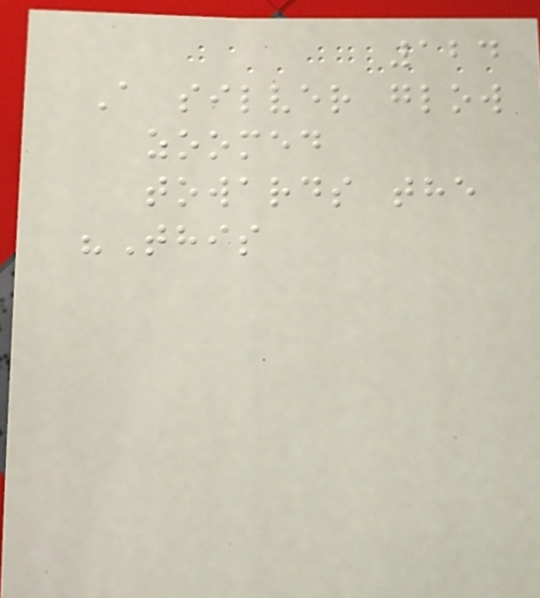124
A silver glow
zoomed
towards the
"This
